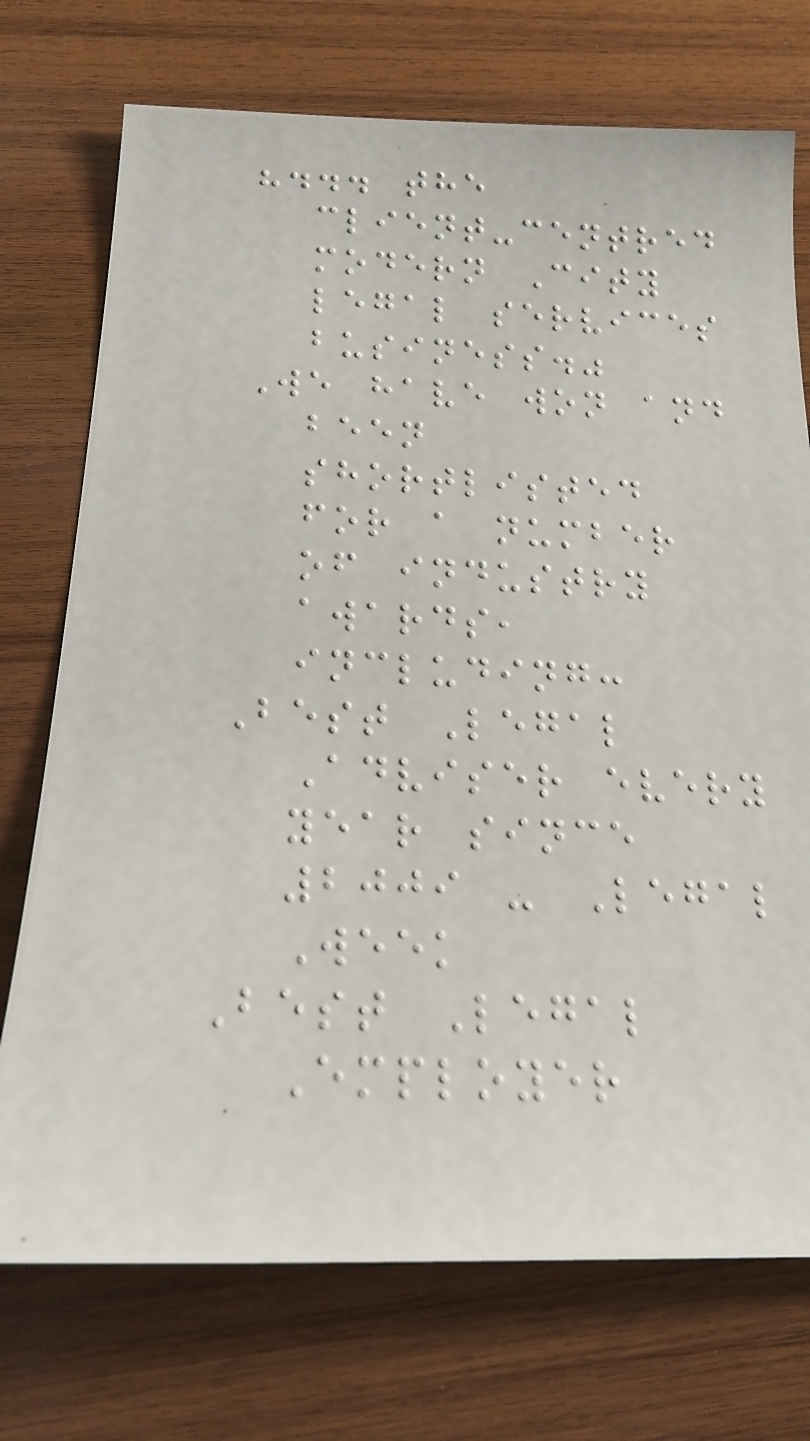"... the
client-centred
modern City
legal services
business."
We have won and
been
shortlisted
for a number
of industry
awards,
including:
Best Legal
Adviser every
year since
2009 - Legal
Week
Best Legal
Employer
